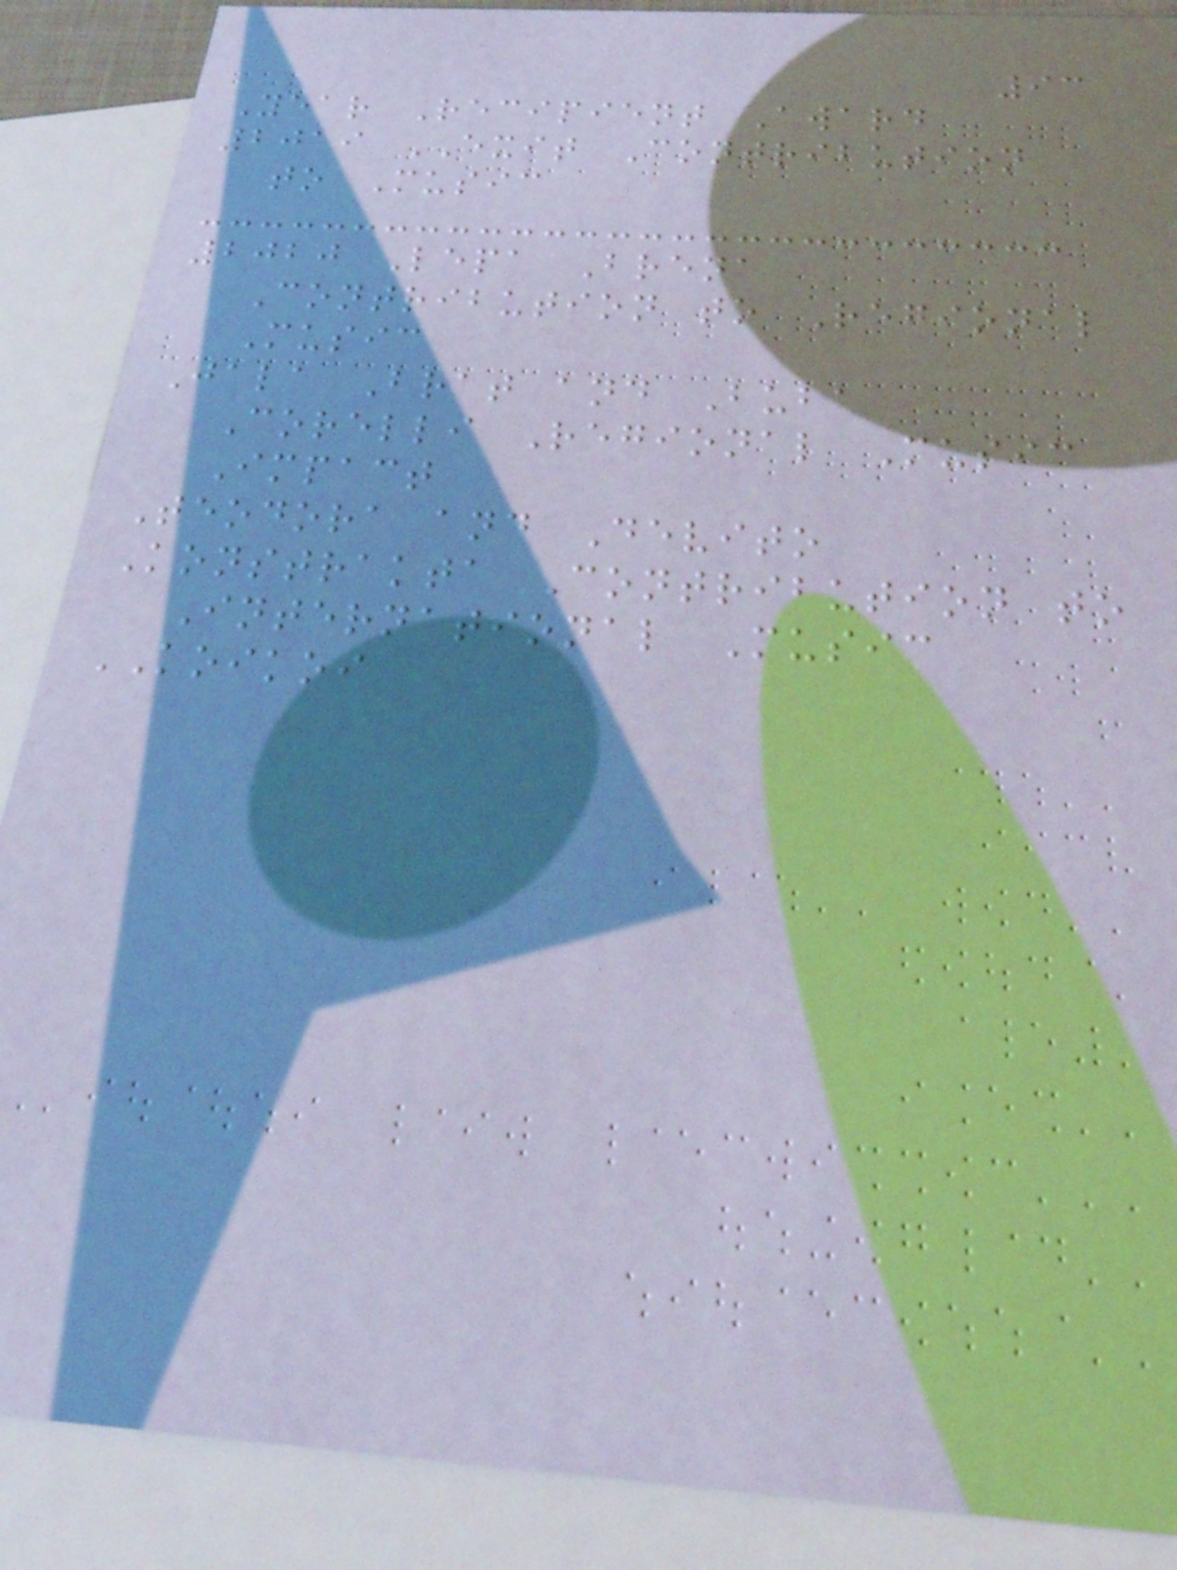93
Year Recipient Award
2019 EXIT Contribution
to Music
2020 Lepa Brena
Contribution to Regional
Music
Jala Brat and Buba
Corelli Regional Music
Impact
Teodora and Devito
Konstrakta Contribution to
International Music
KOIKOI
